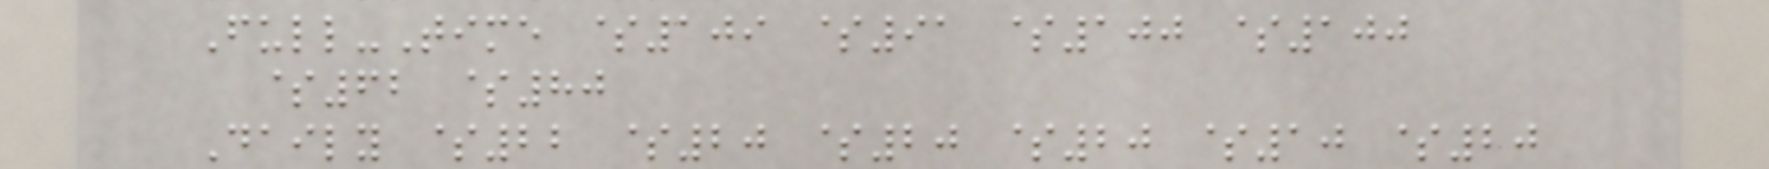Full-Time $109 $91 $100 $100
$62 $80
Daily $22 $20 $20 $20 $10 $20
